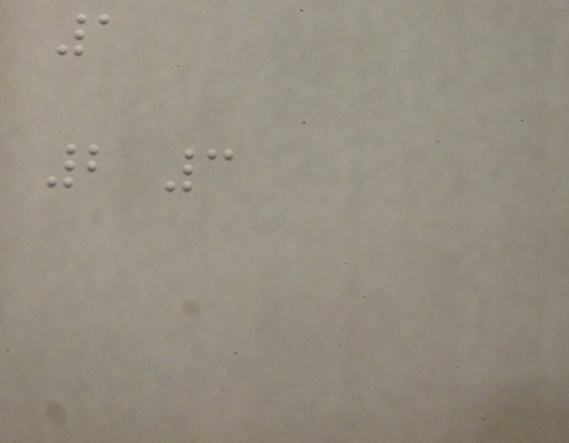1
2 3
